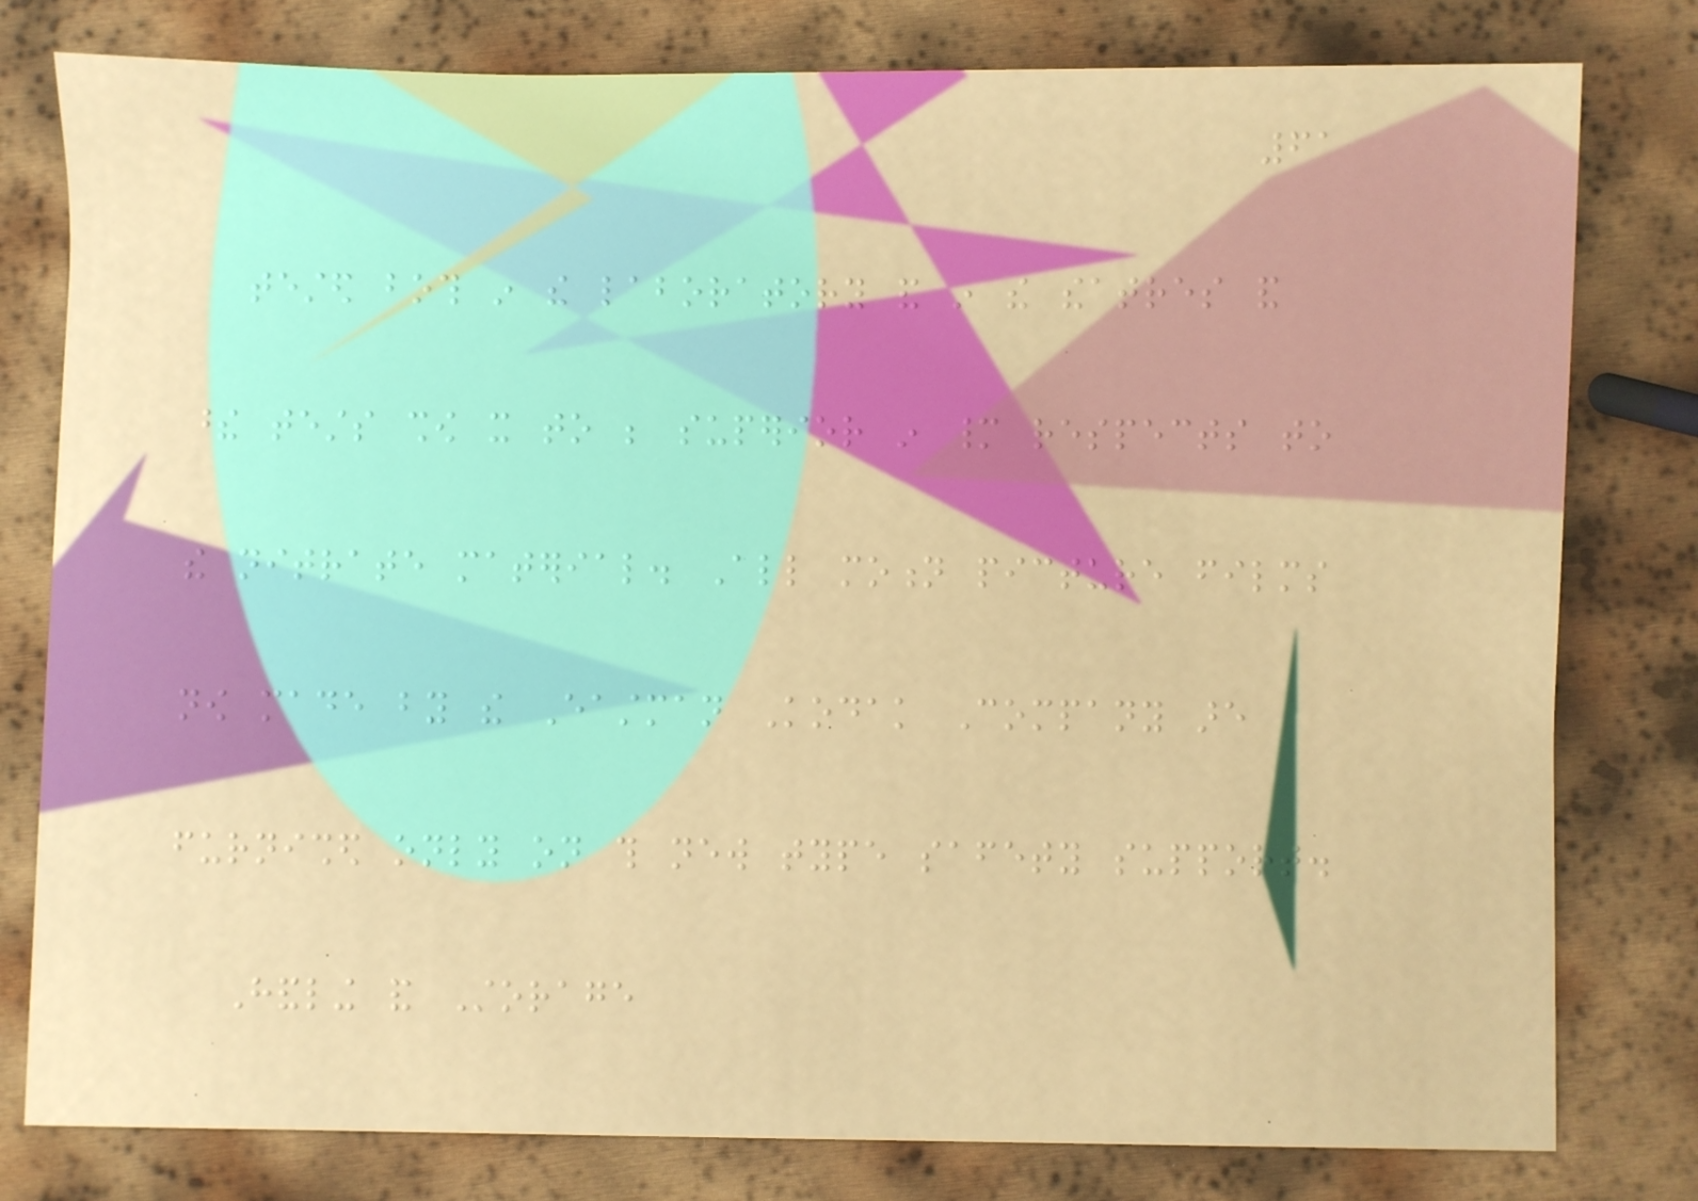61
tested both in the laboratory and in the theatres and
these tests show it to be superior in many respects to
the nitrate material. All motion picture films
now made by the Eastman Kodak Company are
furnished only on this new type safety support.
Handling and Storage
